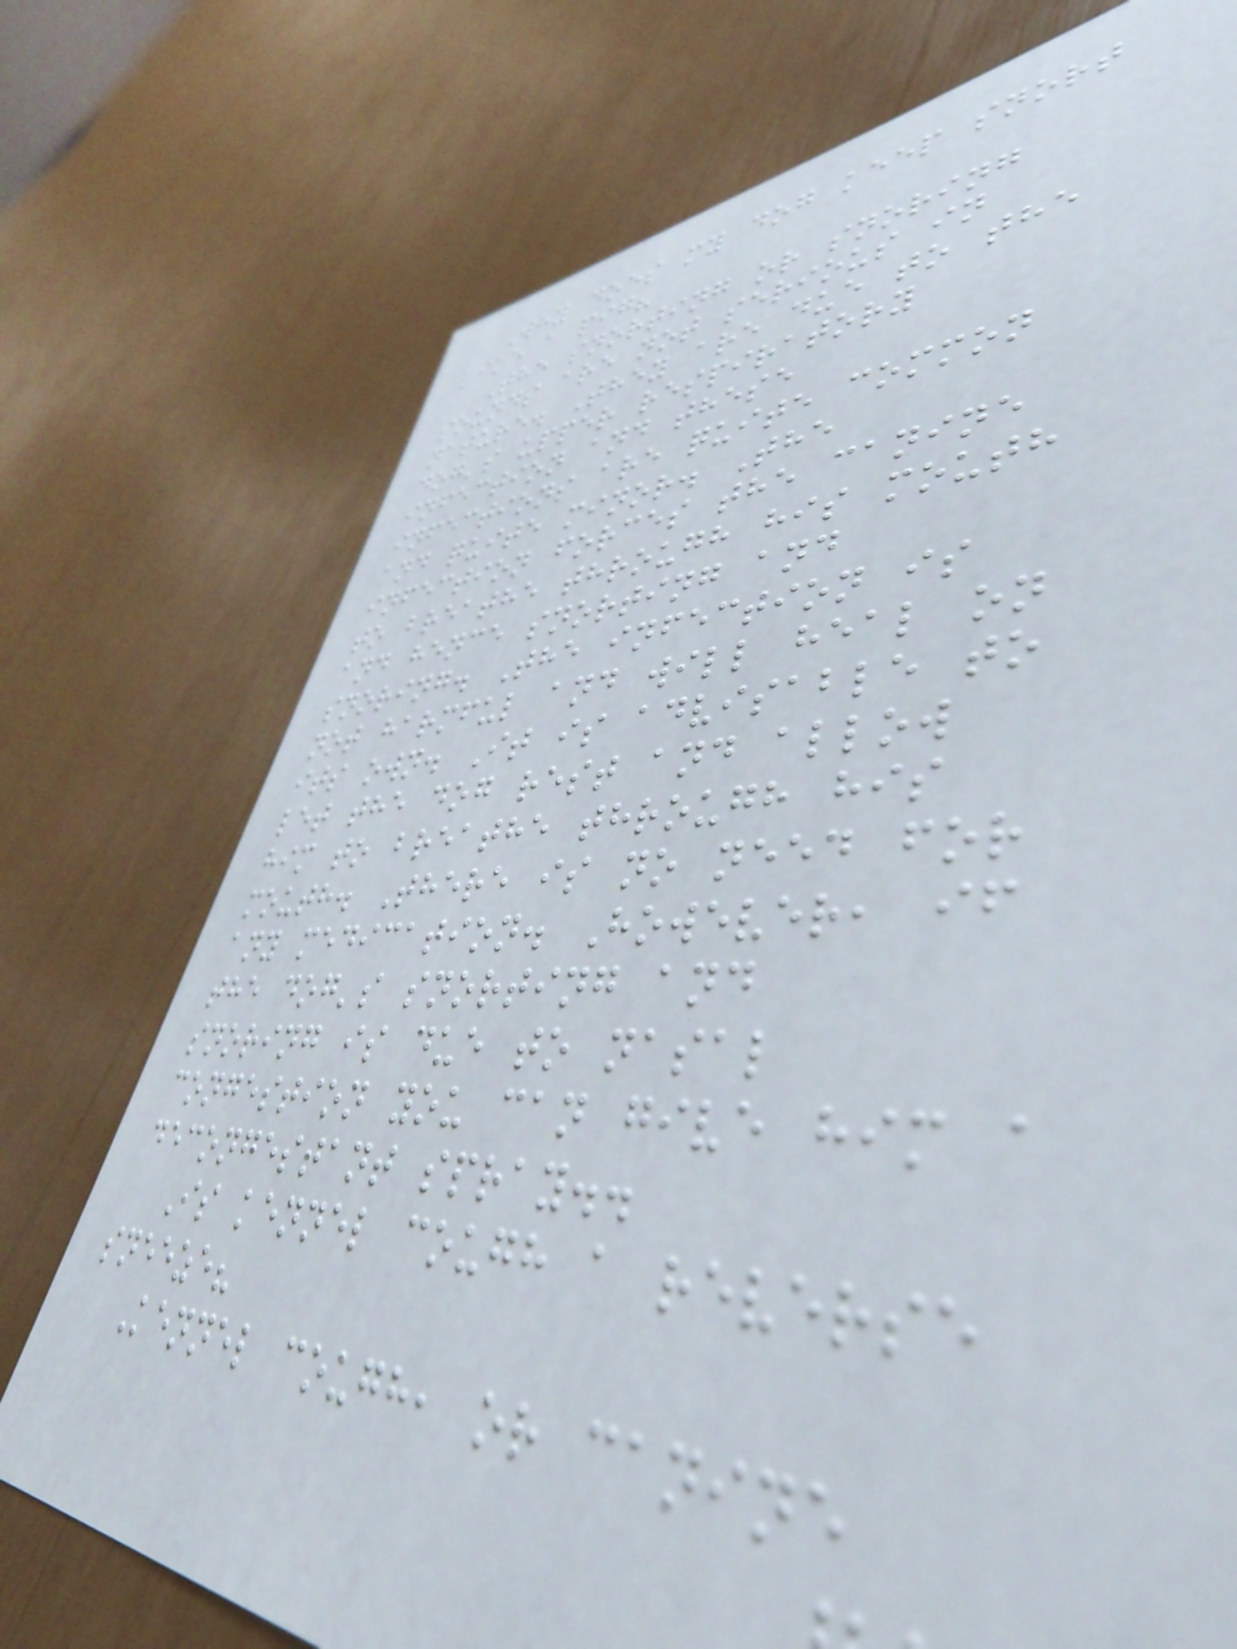Why does my dog keep snort
like a pig?
The snorting or snoring
sounds are not serious in
nature. They are due to the
dog's upper respiratory
infection and these
infections are quite common
and quite minor. The
infection forces the canine
to breathe through his mouth
and hence snorting and
snoring. The infection is
not harmful and will heal on
its own. It is advisable to
let the dog rest and allow
him to breathe through his
mouth. There is no need for
any medication. However, if
the dog's snorting and
snoring is due to nasal
congestion you can give him a
decongestant spray..
Is kennel cough a reverse
sneeze?
Kennel cough, or canine
